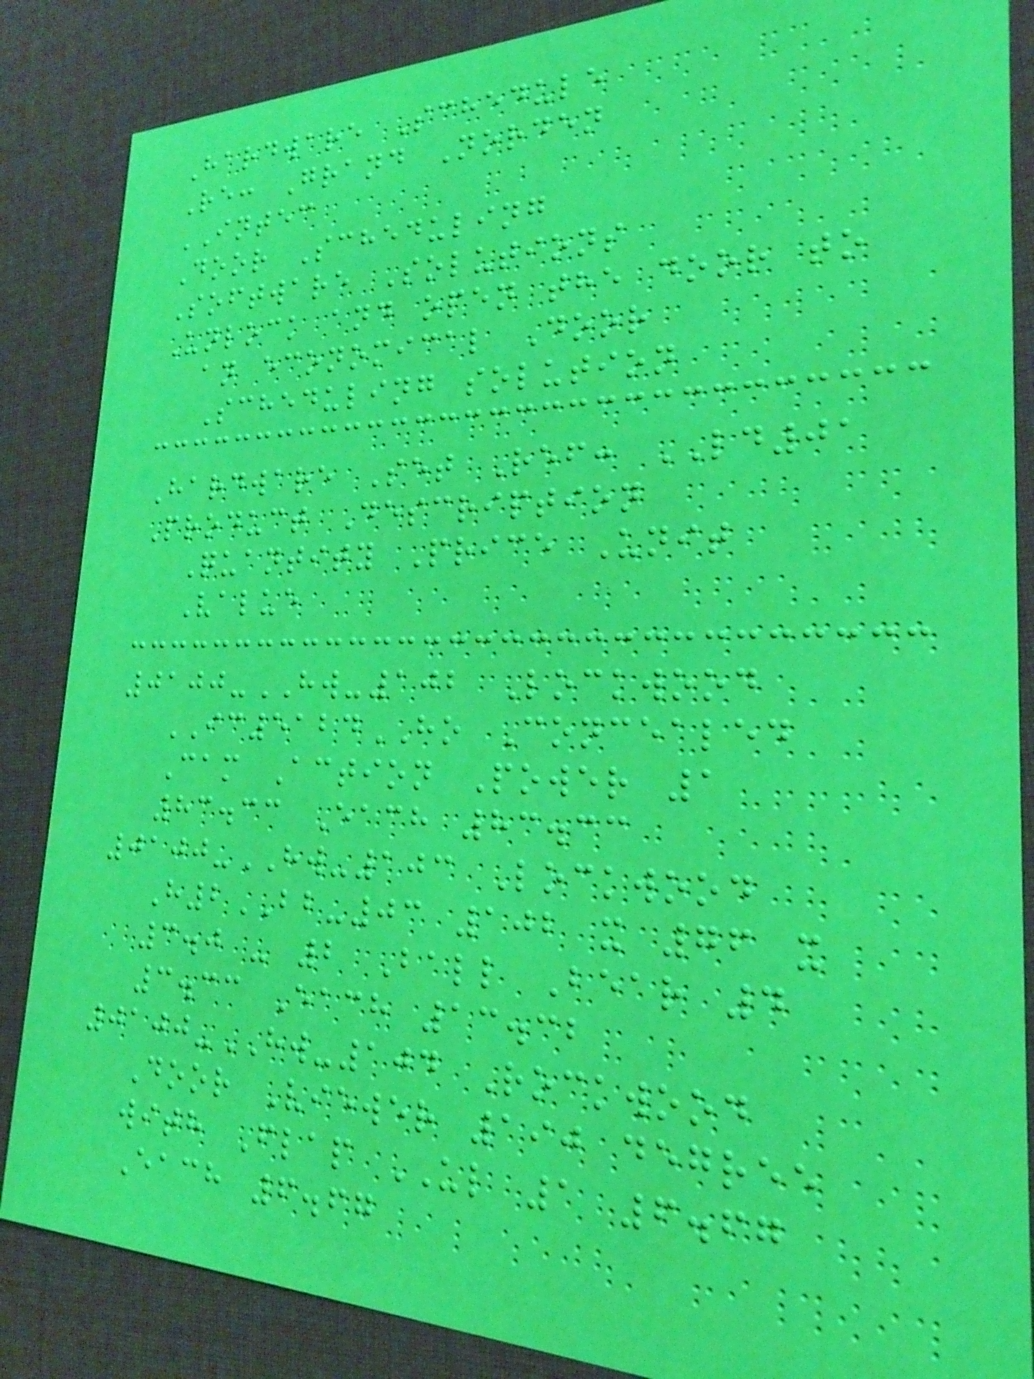Hardware Schedule
Re: Grand Norden
INTEC
Door Scheduling
Software Solutions
Unlock and open the door to
an economical Door
Scheduling solution
Hardware Set Ref: LD01
Product Description
Quantity Price Unit
Value
0100-HW-102 Lockwood
IC5124HO Concealed
Cam Action Power 1
83.33 Each 83.33
0100-HW-103 Lockwood
H2BB-03 102 x 76 x
3.0 - 2 Ball Bear 4
3.33 Each 13.32
0100-HW-104 Rockwood
Door Viewer 190 degree
with Flap UL 1 6.67
Each 6.67
